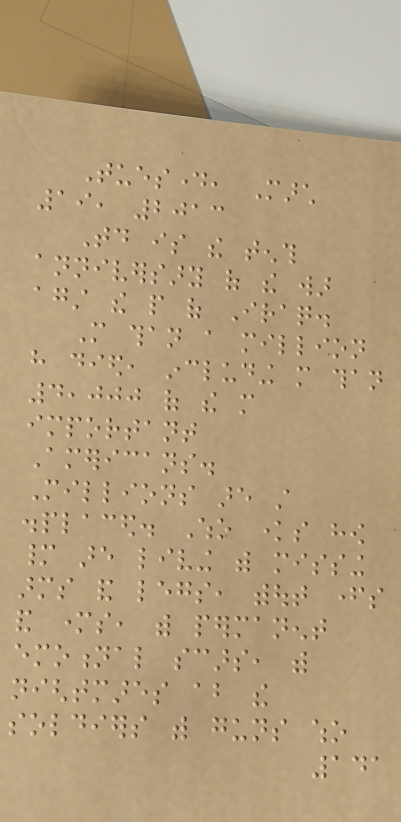Tuesday, March
19, 2013
Today is the tenth
anniversary of the war
against the people of Iraq.
More than a million
have died, including more than
4,000 of the more
important
Americans.
Millions are still
displaced. Who knows how
many are living with missing
arms and legs, without fathers
and mothers, with permanent
emotional scars, with
nightmares about the
soldiers with guns who
141
